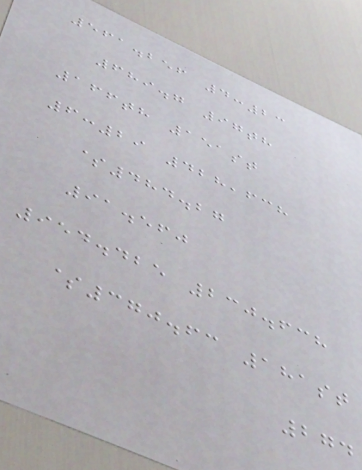561.256 4:23
689.7 97th
166th 151st
6:29 428,638
$484.27
91.560
954.425 230.638
$370.63 181st
274
